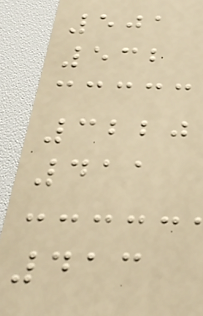501
532
3220
411
413
